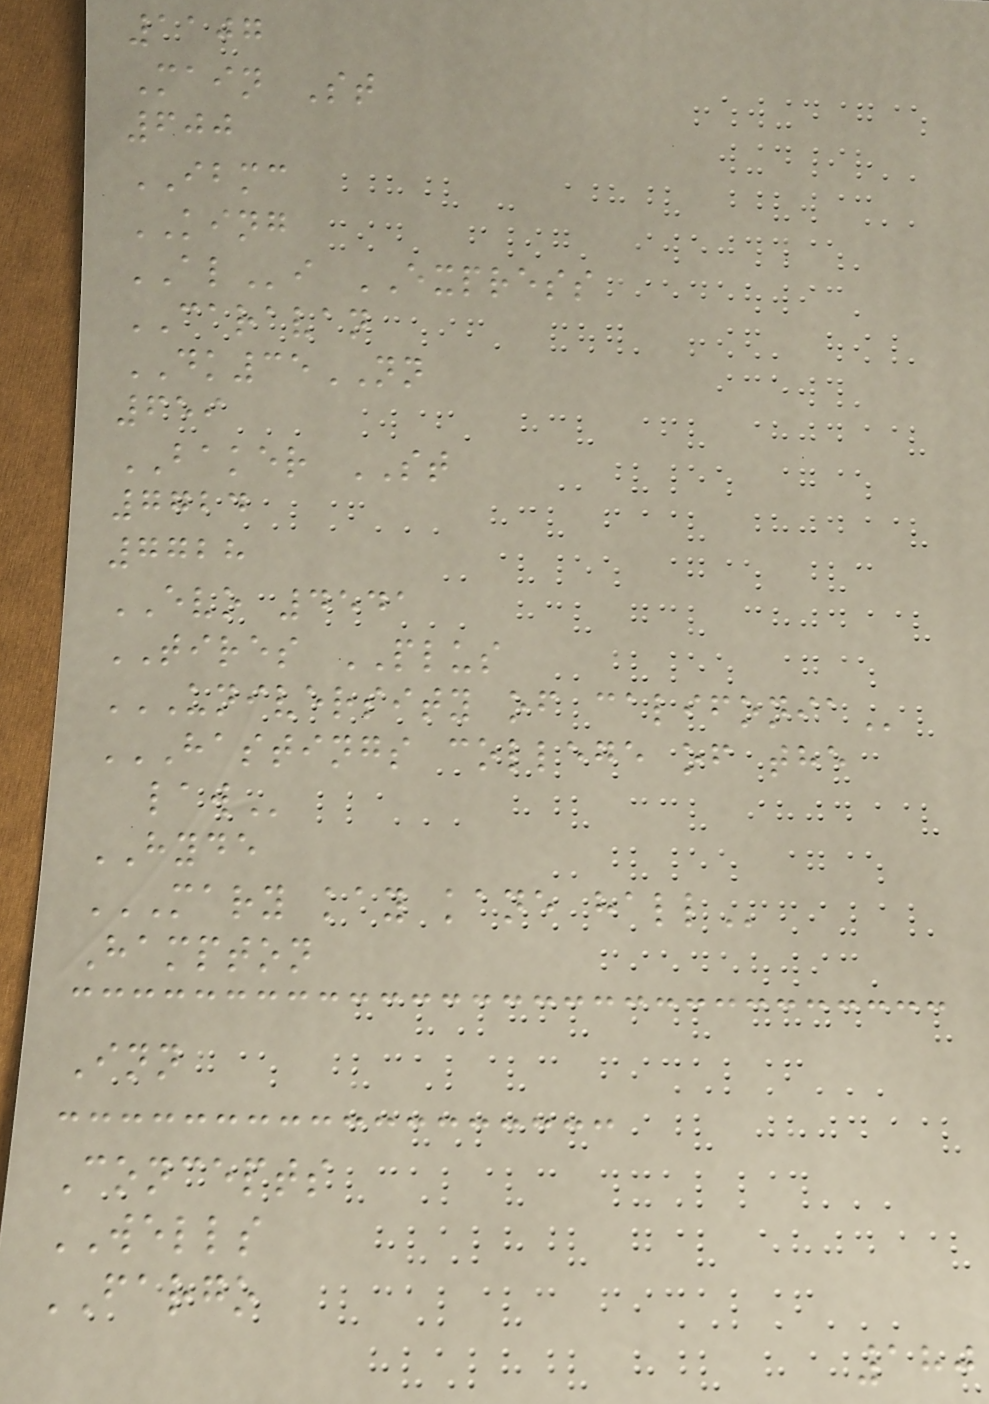1107
Main St
600
IBMC
KING
ALi EXPRESS
CARAVAN
DK35NN
659
BAKER ST
7724
7728
EVO 4541
TIRES PLUS
UNIVERSITY OF CALIFONIA
HASTINGS COLLEGE OF THE
LAW
HYDE
MARY KAY KANE HALL
Hampton
Inn
Concepts
WELLS
FARGO
180
